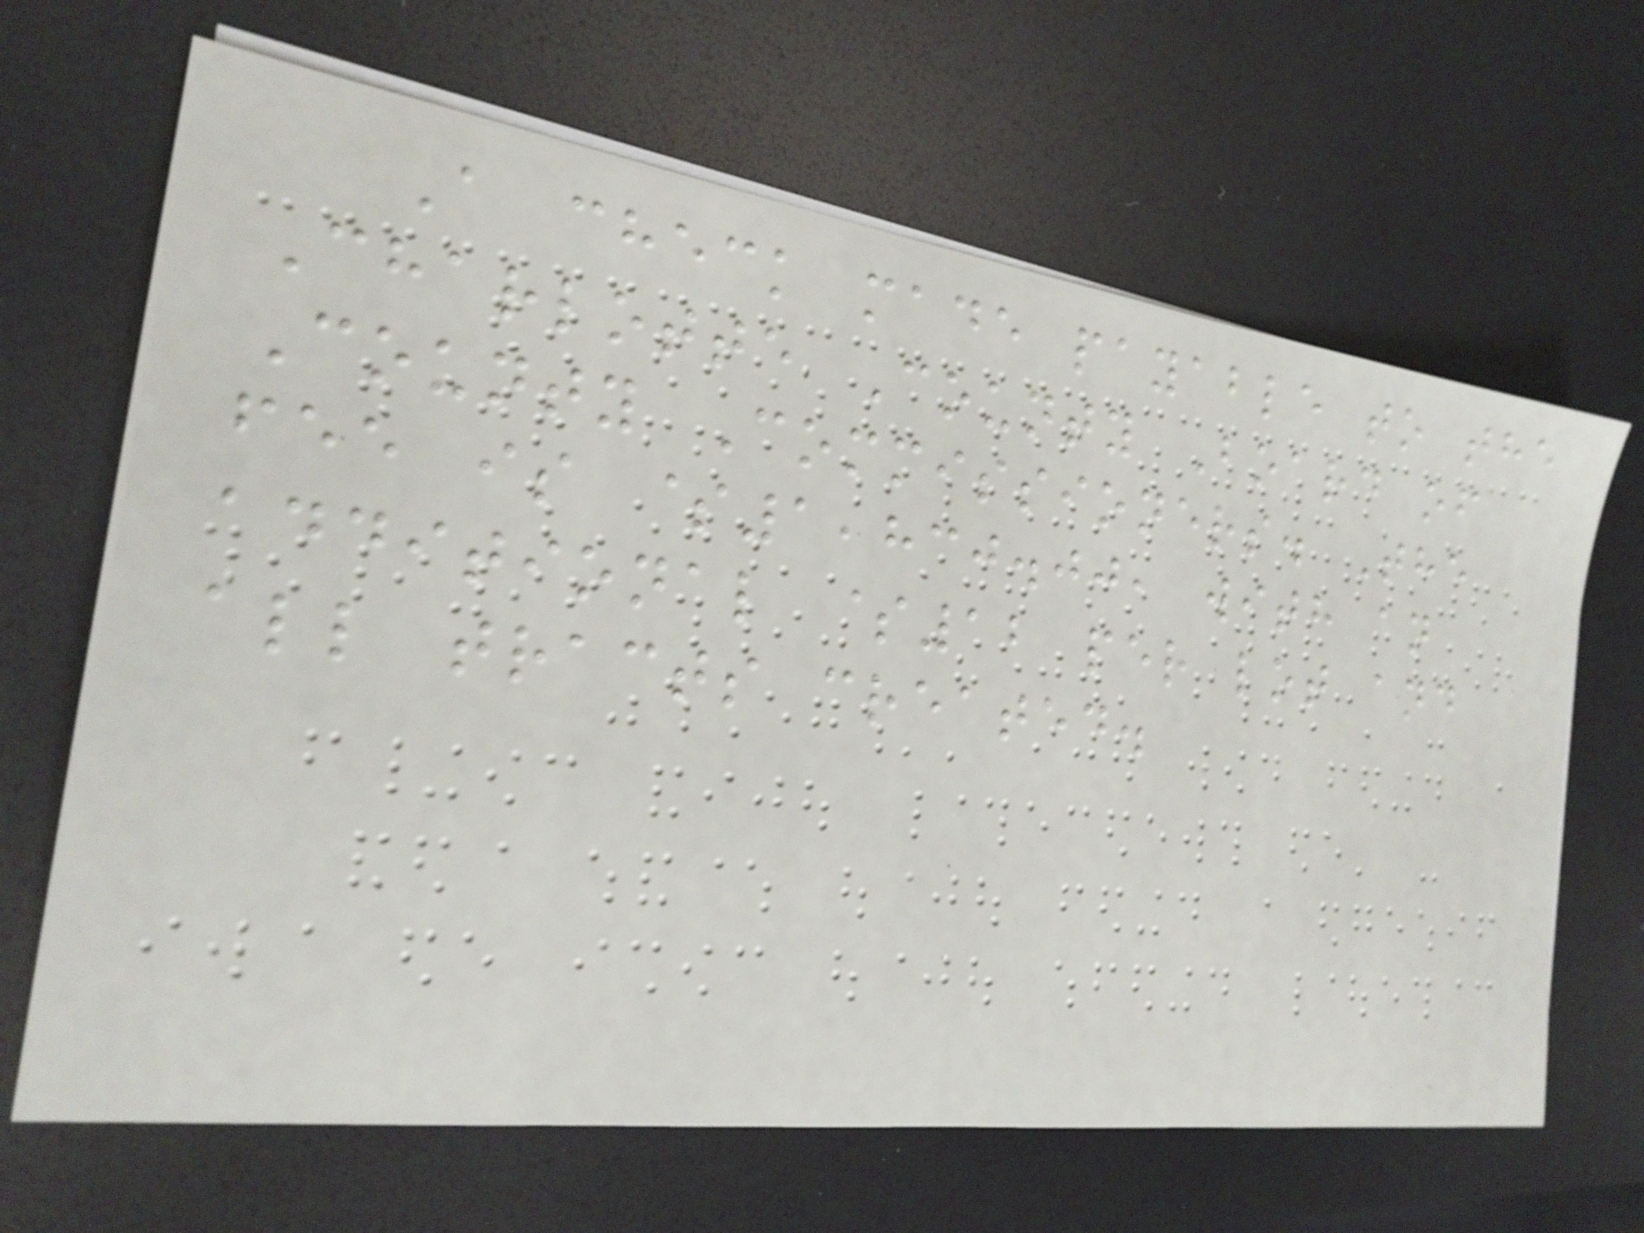A check made payable to the
Charlotte County Board of
County Commissioners. The
fee is $1,830.00, with an
additional $12 per lot and
all tracts created.
